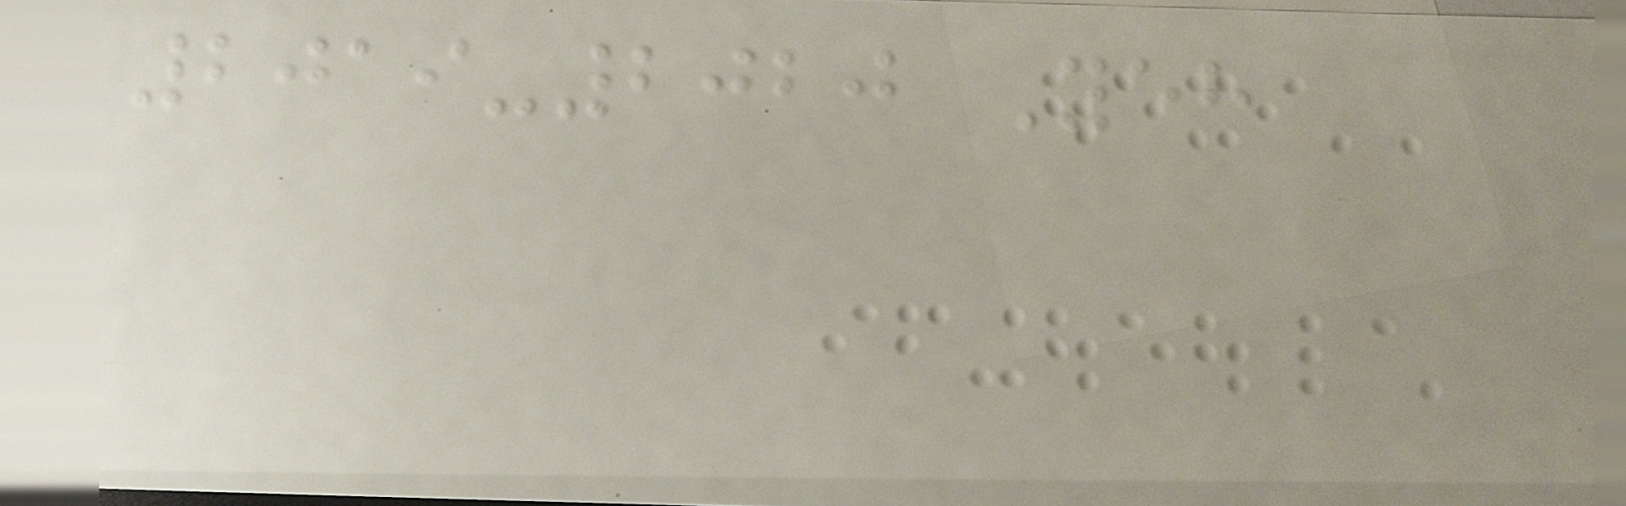2019-2020 Yeh
